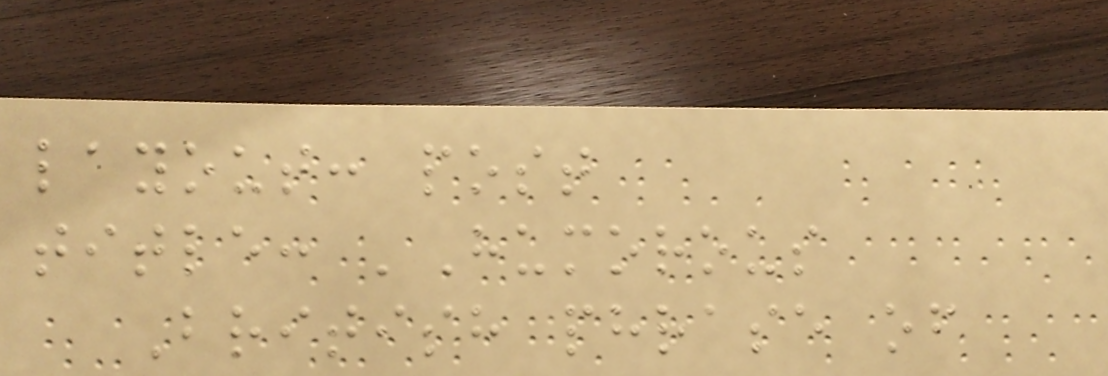layout: post
title: 'Humorous
British phrase of
